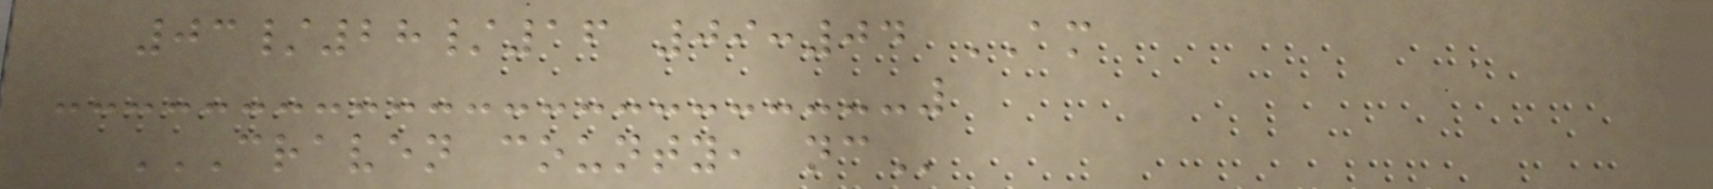03/28/16 09:04 AM
CRAVEN COUNTY, NC
